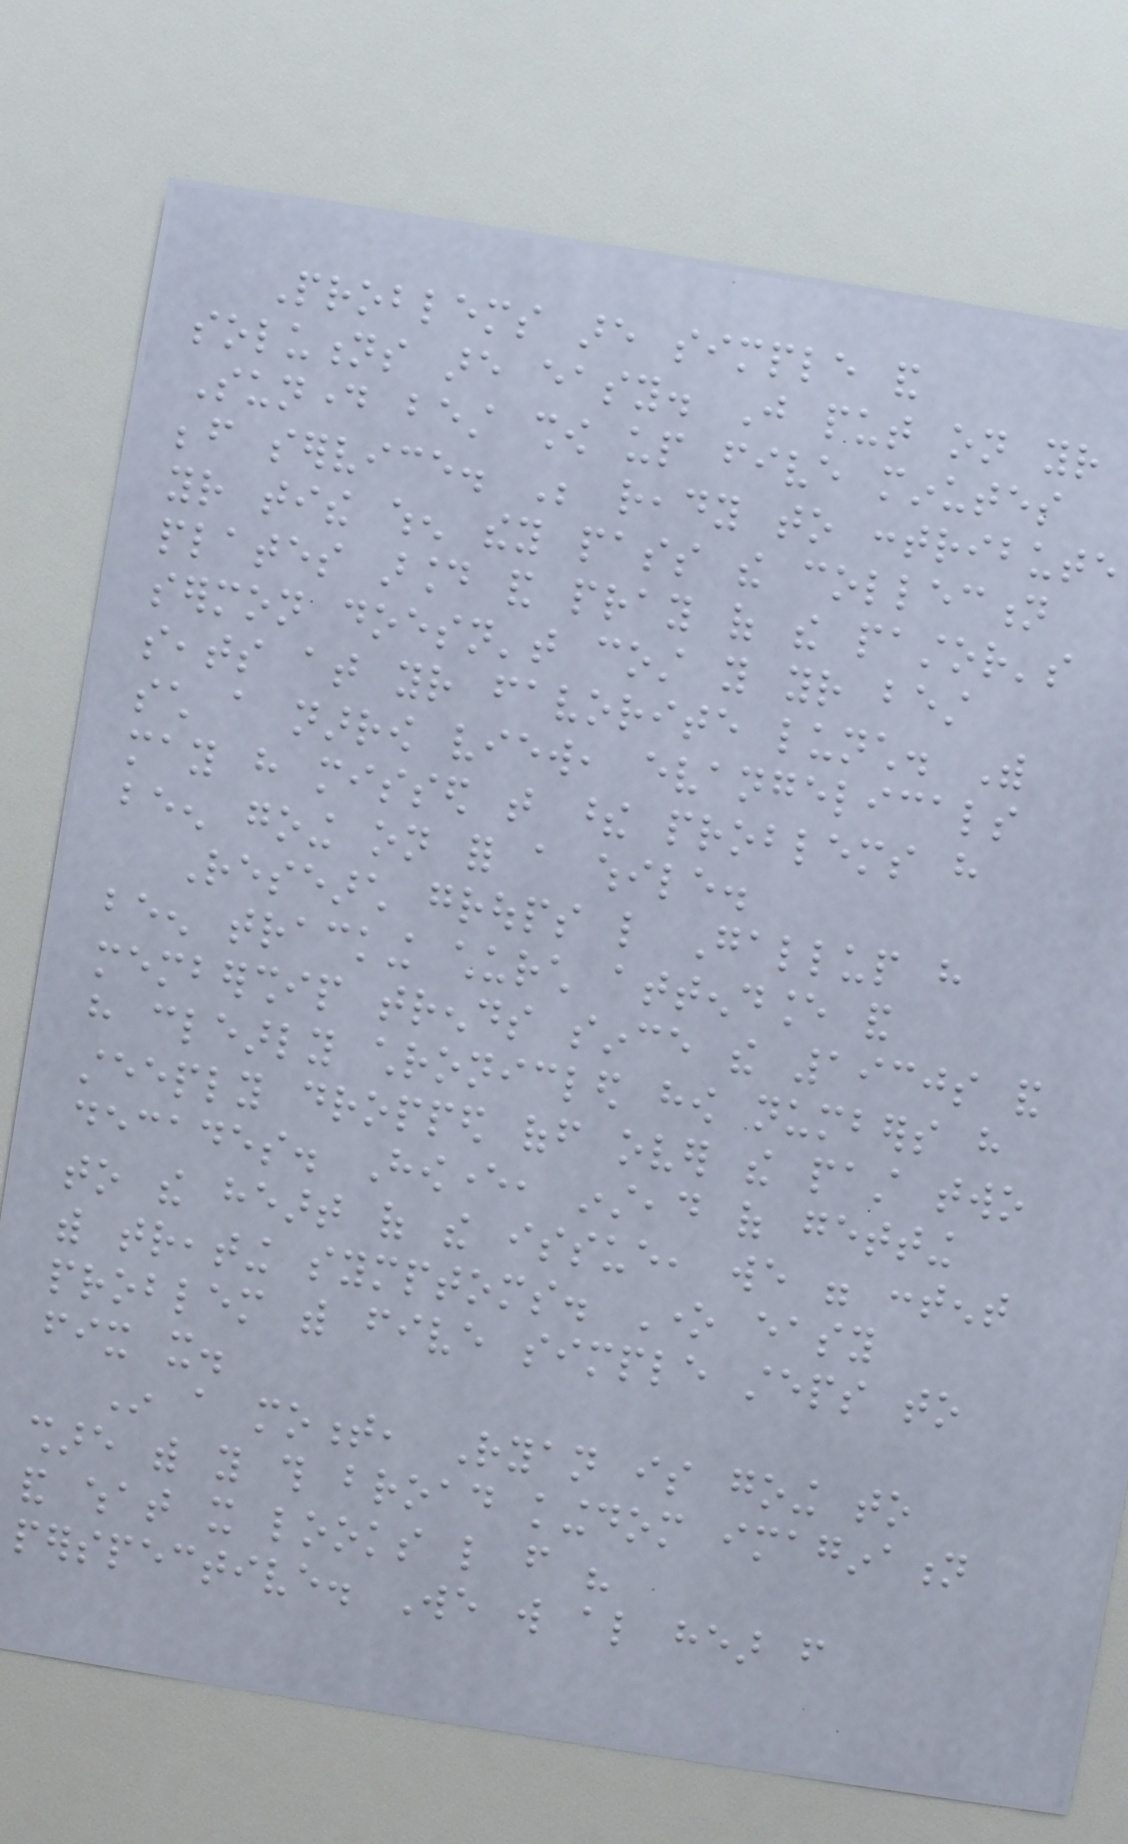Problems are simple and
solutions are easy. Just put on your
Sunday best show up five minutes
before service. Be ready to contribute
your tithe when they pass the collection
plates around and pray of the pastor's
sermon doesn't cost you your best
seats at your favorite lunch. With
such a narrow view, evangelicals
may have missed that these problems have
been going on for a while.
Research groups like Gallup have
been tracking church attendance and
membership trends since the 1930s and
have clearly chronicled how numbers have
steeply dropped off over the past two
decades. However, instead of getting
to the heart of the issue, we were content
with treating symptoms. One easy
problem with five simple steps to
fix it.
In a moment, Ryan is going to
share with you this broad kingdom imagination
and what it looks like from his
perspective. We will also hear from
